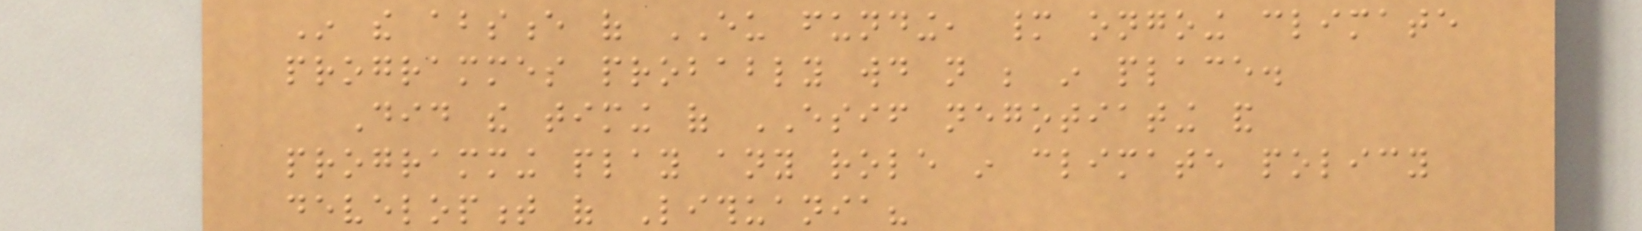In the absence of EU funding, many ongoing climate
programmes probably would not be in place.
Did the timing of ESIF negotiating and
programming play any role in climate policy
development of Lithuania?
